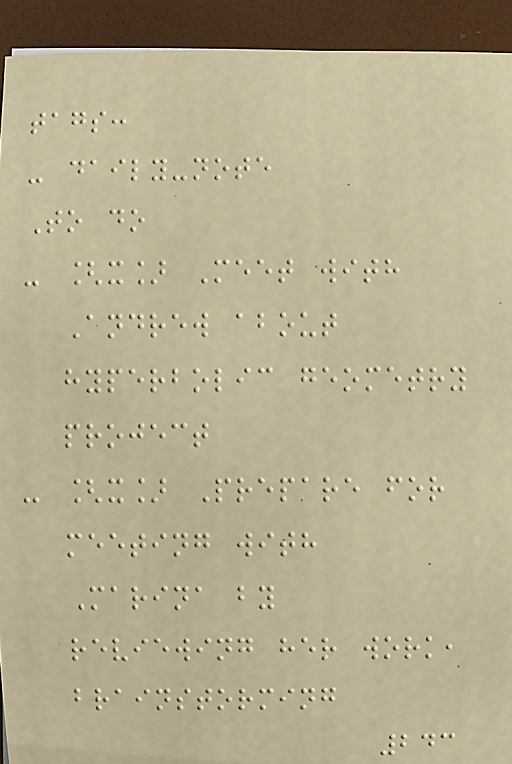tags:
- daily-note
To do
- [x] Meet with
Andrew about
hyperbolic geometry
project
- [x] Prepare for
meeting with
Marina by
reviewing her work,
brainstorming
243
